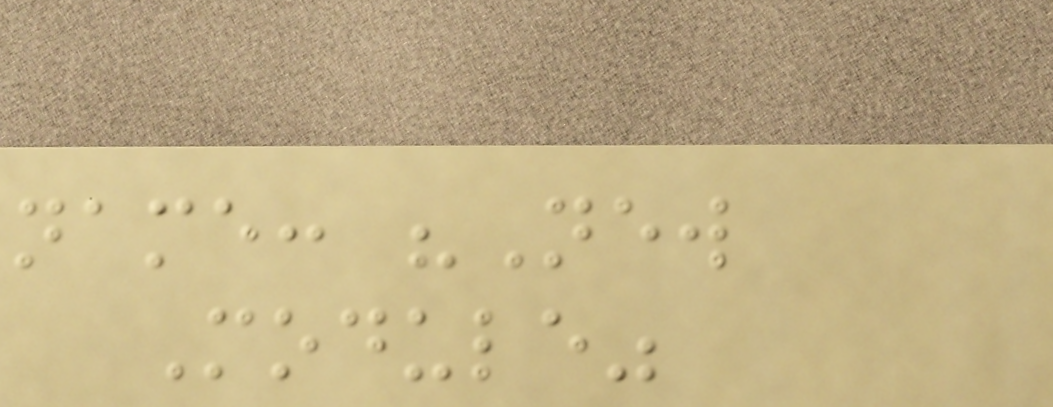name: "New
Module"
